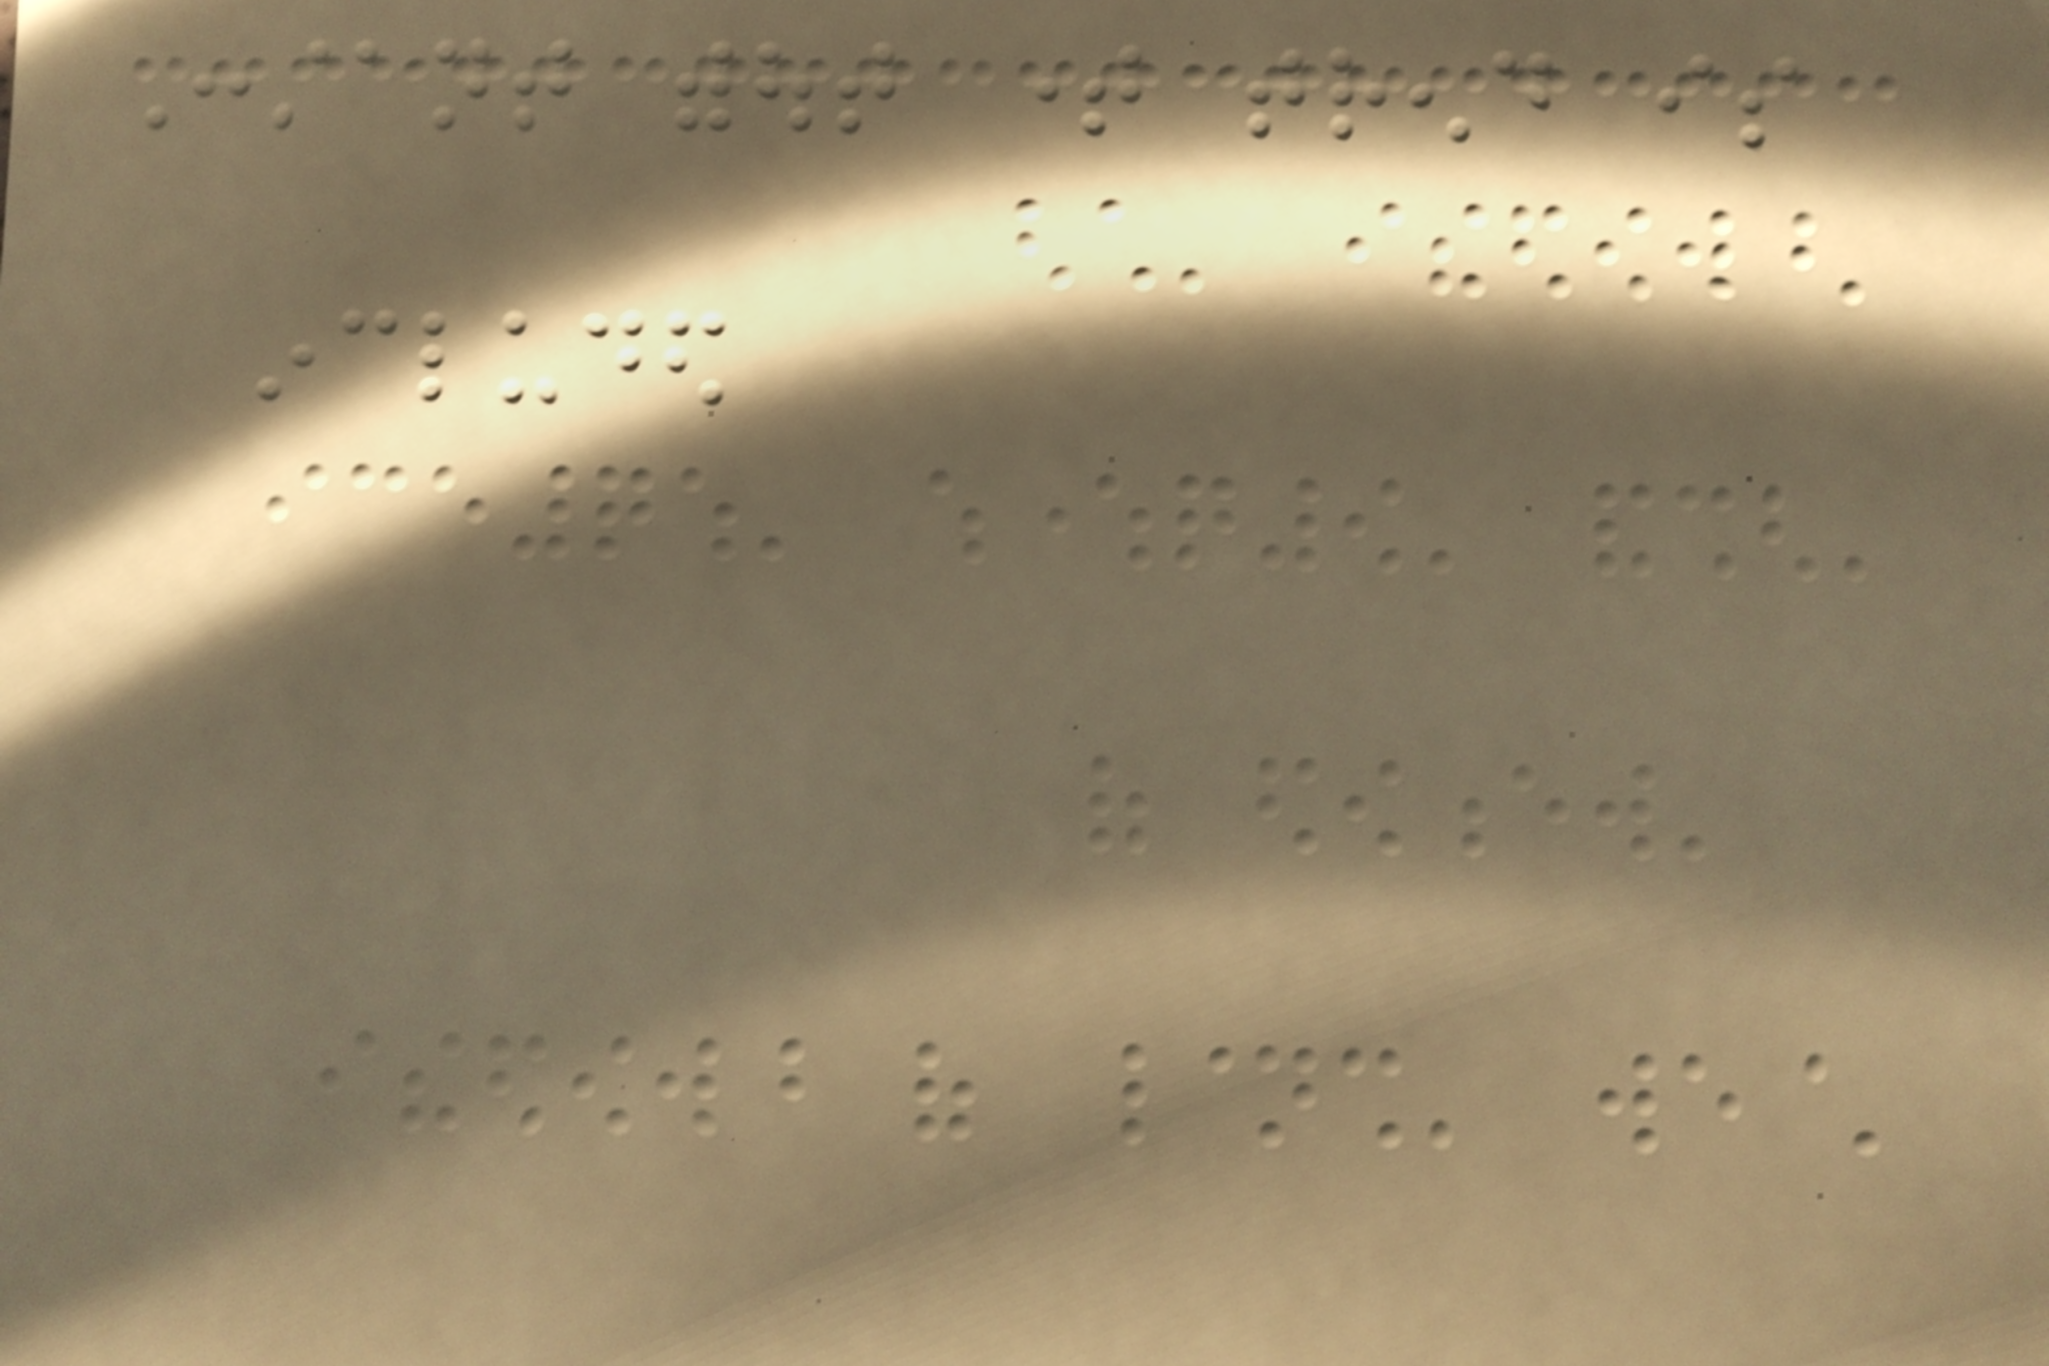Constant without time trend is
included
